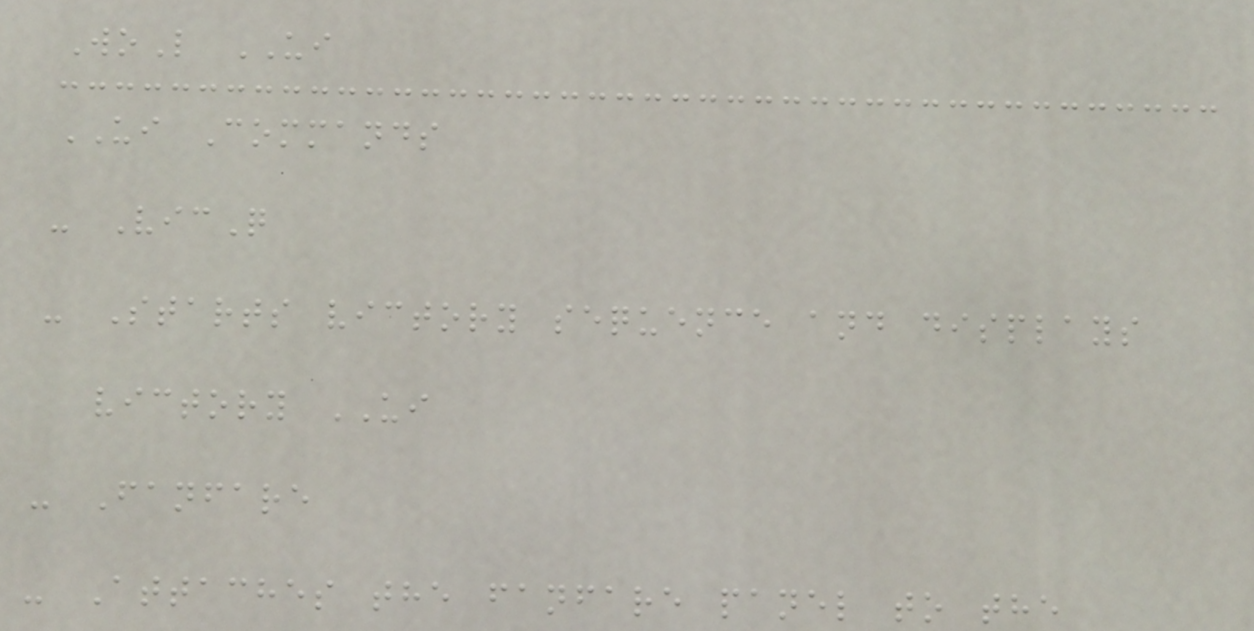WoL UI
UI Commands
- VicQ
- Starts victory sequence and displays
victory UI
- Fanfare
- Attaches the fanfare panel to the
